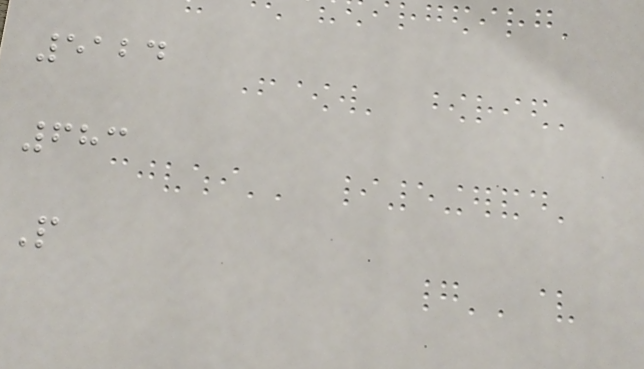5124
683
P
